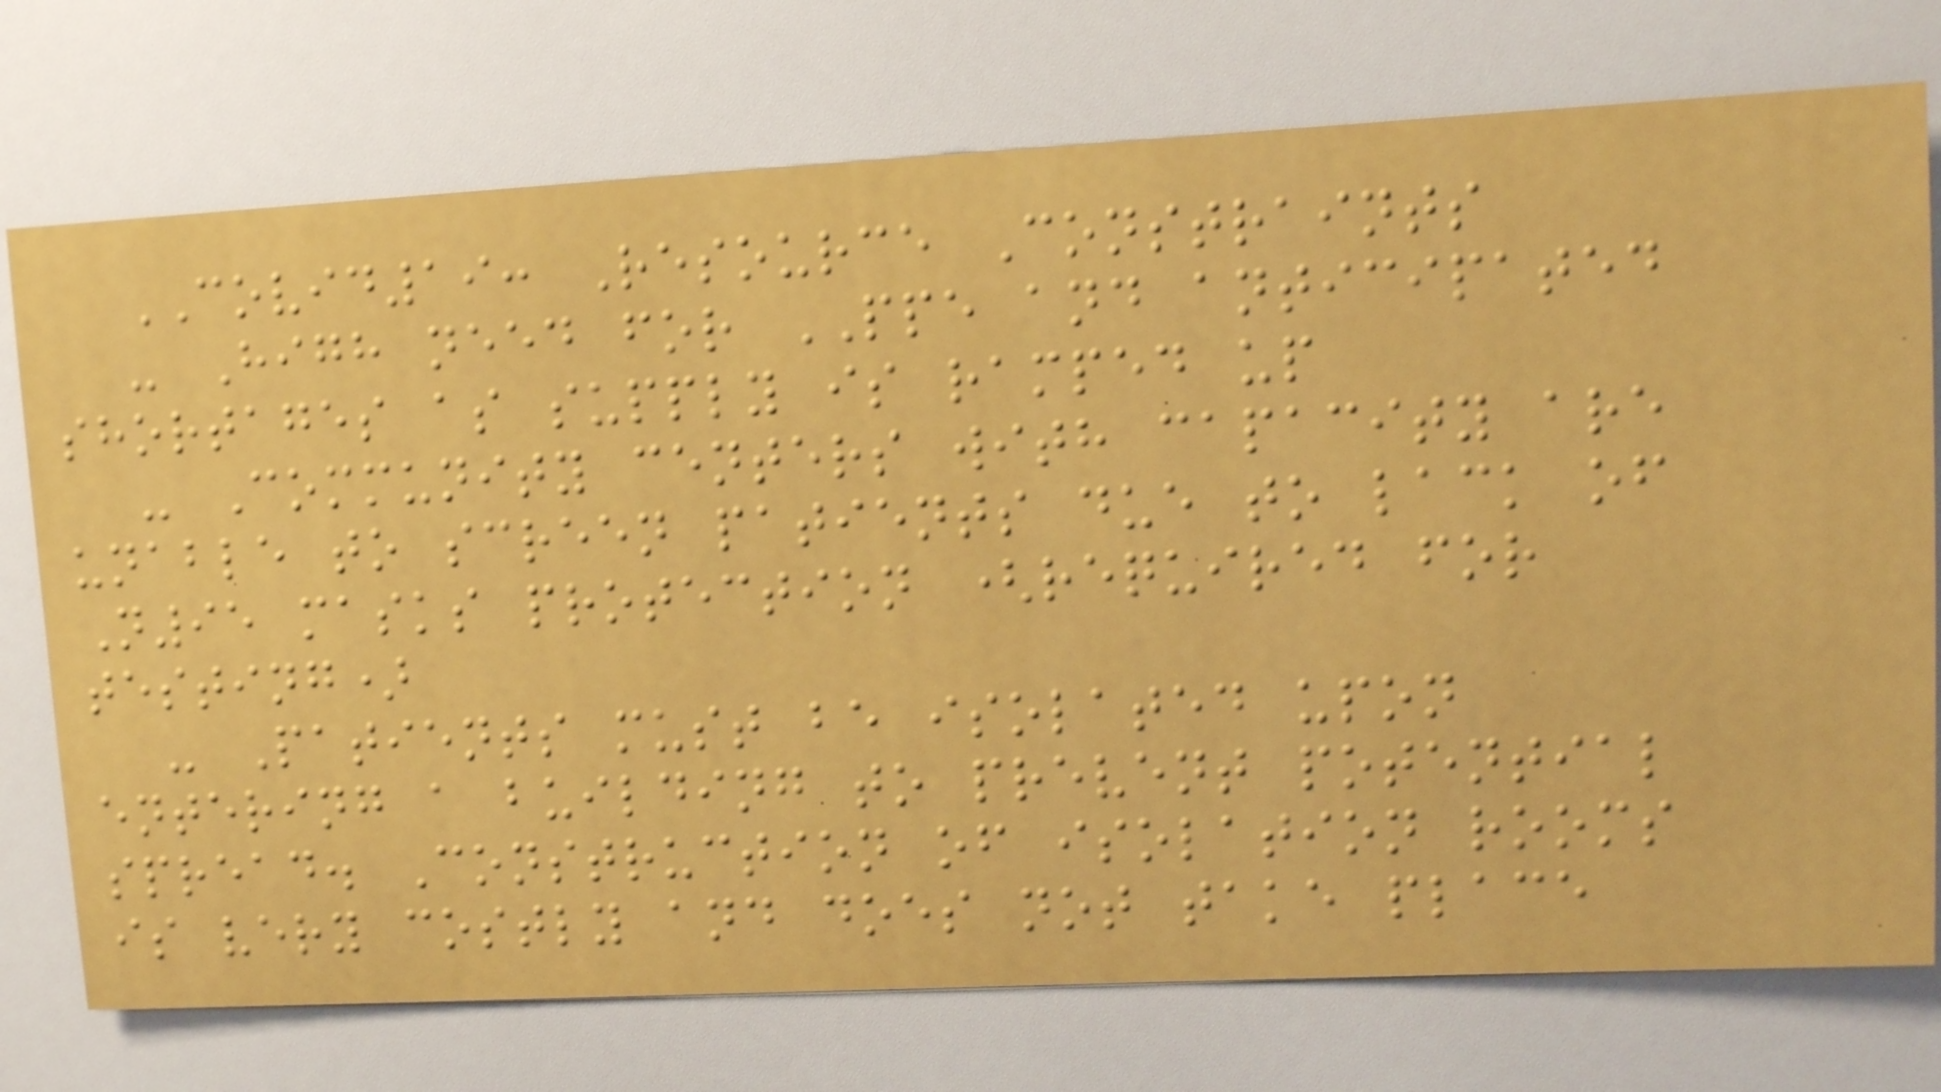COVID19: Resource Constraints
- High need for PPE and anticipated
shortages as supply is ramped up
- Community centers with capacity are
unable to screen patients due to lack of
N95 masks protection (required for
testing)
- Patients must be isolated upon
entering a building to prevent potential
spread. Construction of isolation rooms
is very costly and does not take place
